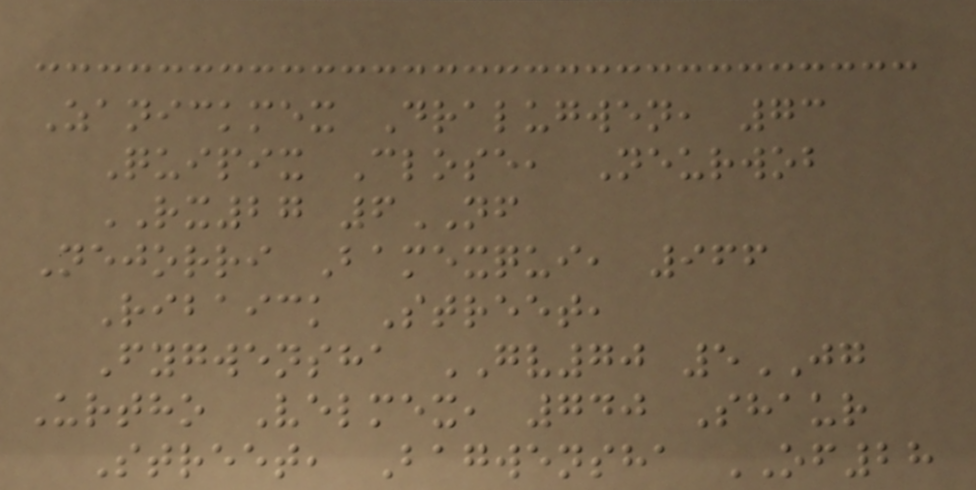Zanickmex Dralugwen, 73
Quipix Close, Neurwob
RX27 6NF
Nejorri Bamexqui, 966
Ribaick Street,
Fygwensha GV70 5JG
Urtho Velmex, 740 Shaur
Street, Bagwensha OF28
